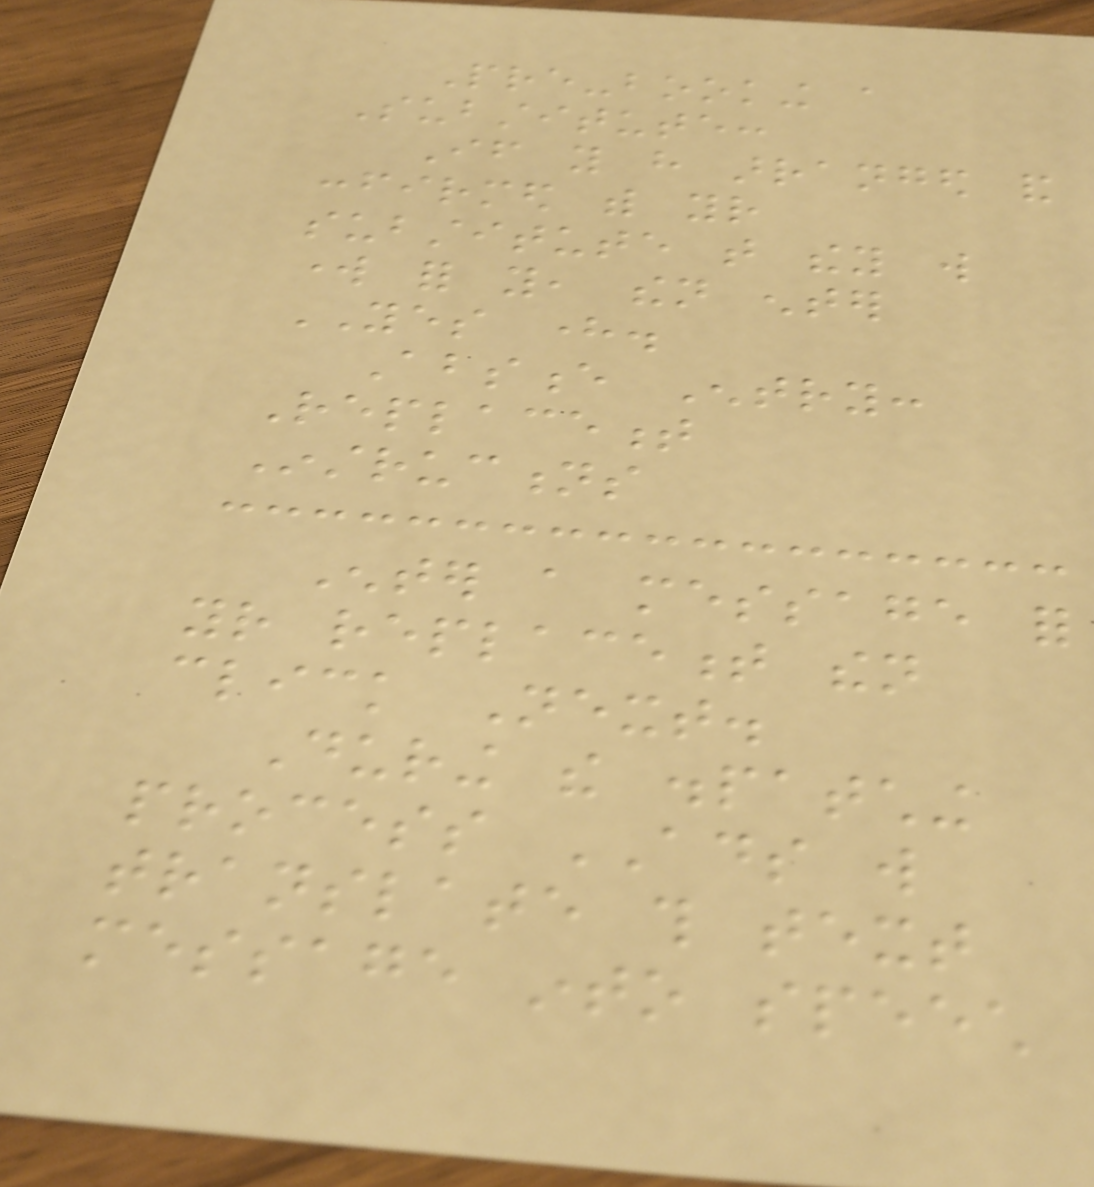Pre-booking a
Substitute:
If you have arranged and
confirmed with your
substitute that they will
work for you, then enter
YES here.
Absence Entry:
Replacement
Instructions
Enter a message for
your replacement then
click Next.
During the dispatching
process ADS will
translate this text
message into speech
